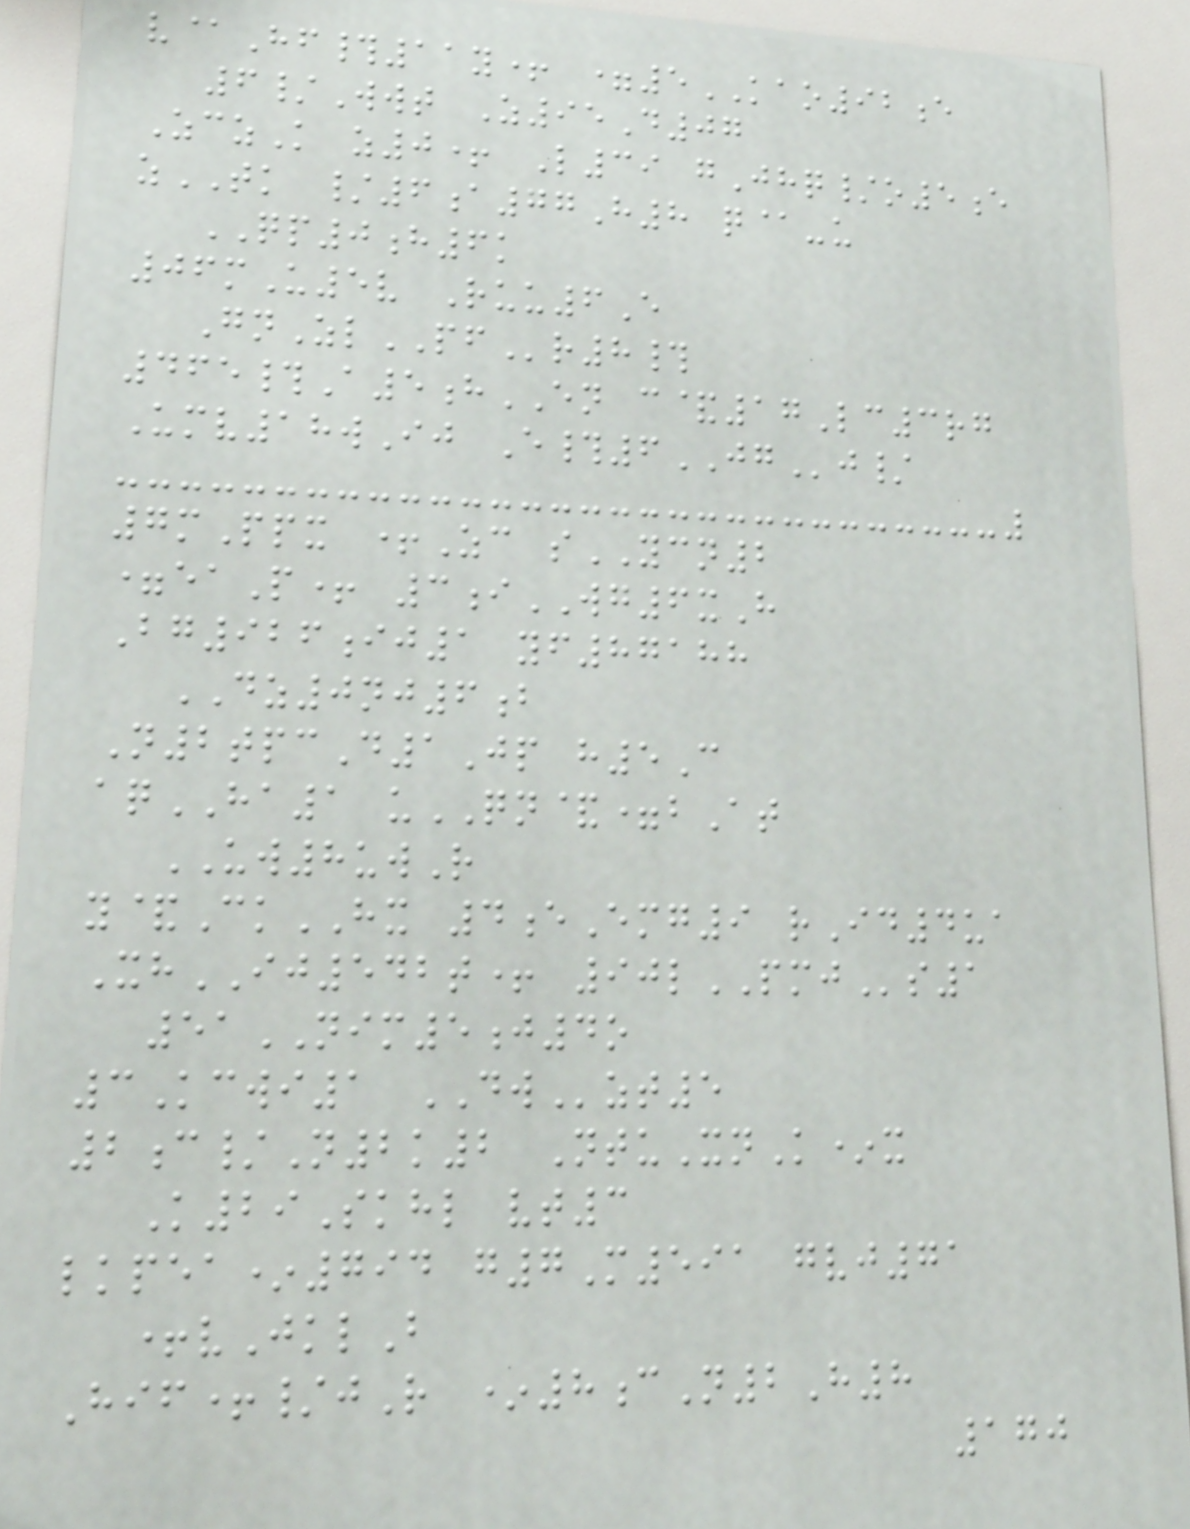v@Hf#11y+ =5KAO92e
6/Wwt Z95D07
ZczK z0+ L39 gJhq/o5e
zTK /6a77H8 q@-u
QP0h6k
06mU5v Ruu6E
GnZlPFr8#
465#A5hEN c&17Lc3rg
Umv18wIj E#6JGj/
7mPpx +Zc sYCN2
=eaP+ 3iWG6xH
Bg926ij1 yf87188
DZ0nj6b
N2tpcD1Jp h5C
aqHA1 uQN&=bAt
UW8uwR
y&CkHX 4eEmg9 rId4ua
XhIJ542t+ 90lPMJs1
51NIM5j4o
3Kcwi1 DWzt5
2c/N2k2 NtuXnK*x
K29Skhl vt3
lkpea*794 g7M591 gvj71
+vJklB
Hif+/jR *8cN2H8
170
